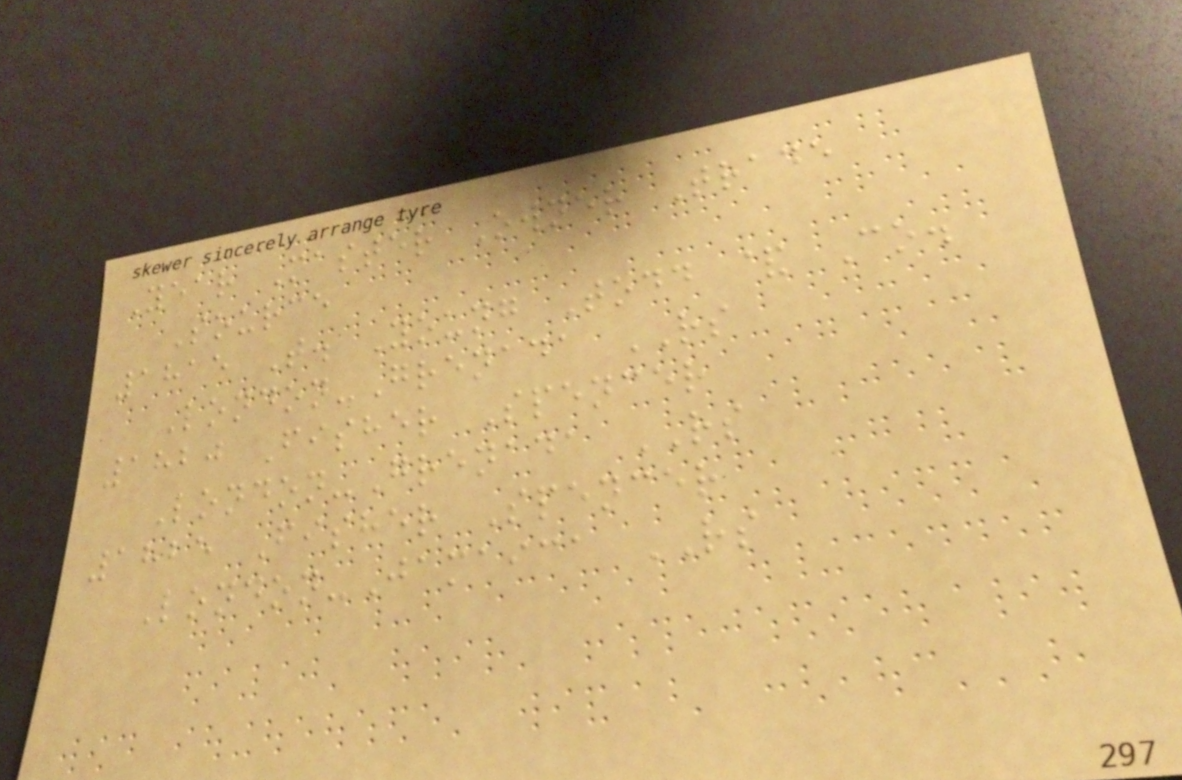Year Master Owner Trade
Source
1815 T. Young Todd & Co.
London-Grenada RS
1820 Fisher Spencer
London-Grenada RS
1825 Fisher Spencer
London-Jamaica RS
